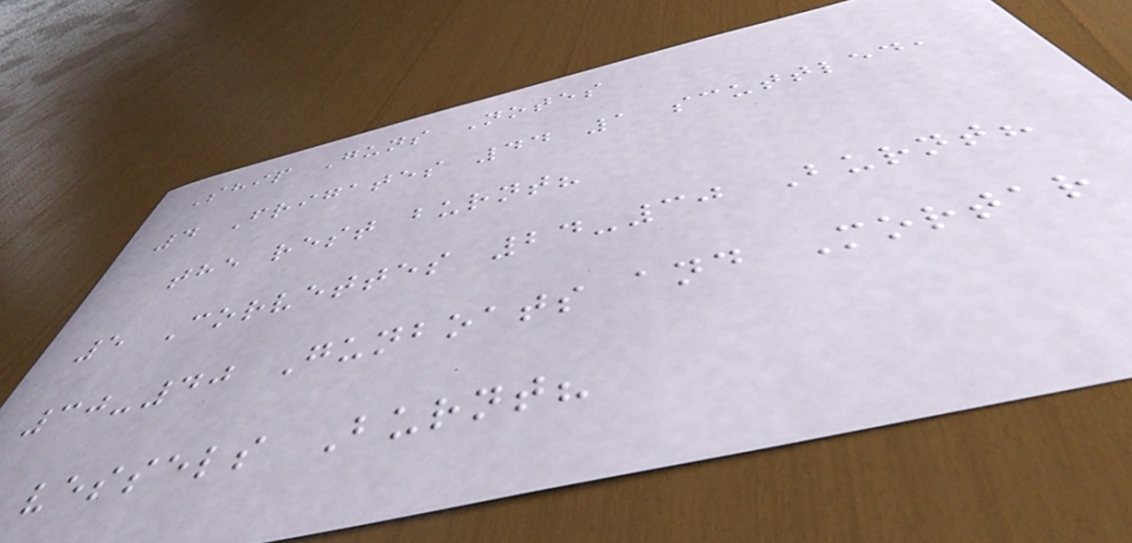Ship Guns Notes
4 Frigates 44 1 scuttled,
the rest burnt?
5 Corvettes 24-30 Burnt?
30-40 Gunboats and Mortar
vessels Burnt?
